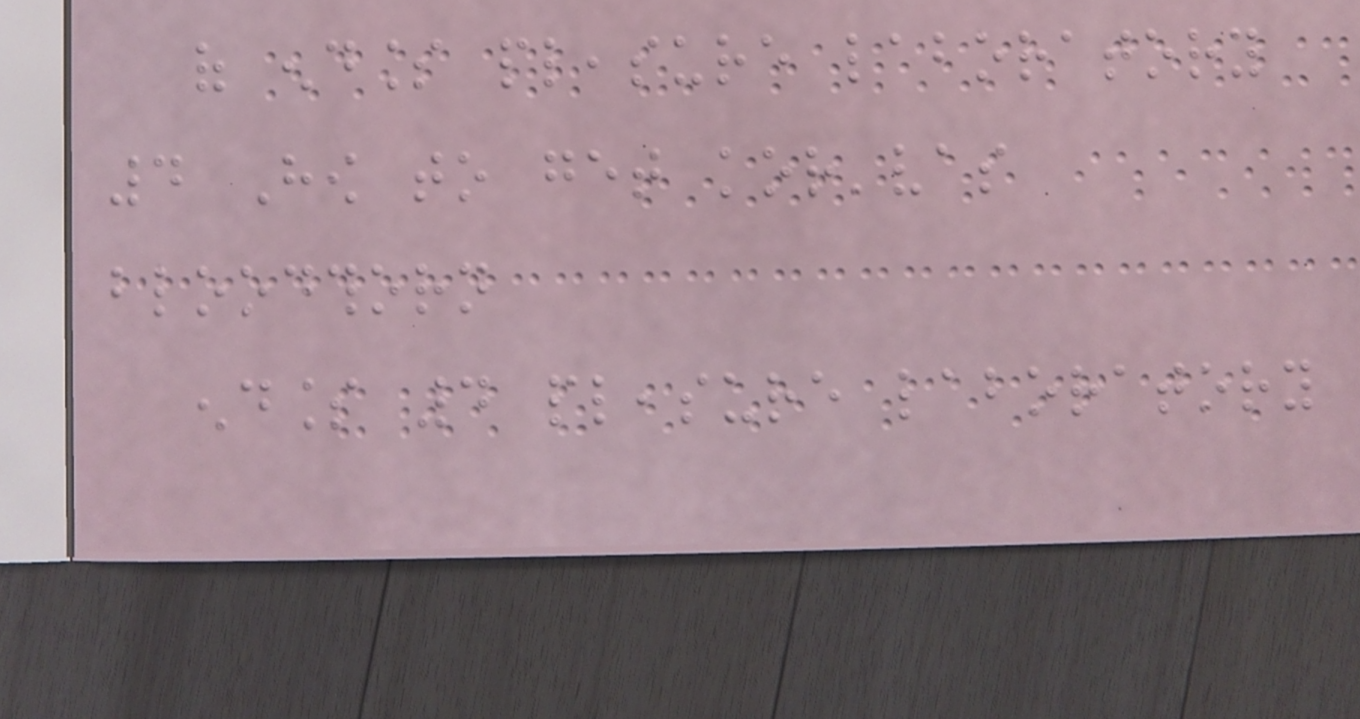of endless pleasure laboratory
4 How to get kor'vas
bloodthorn
endless 4 pleasure laboratory
